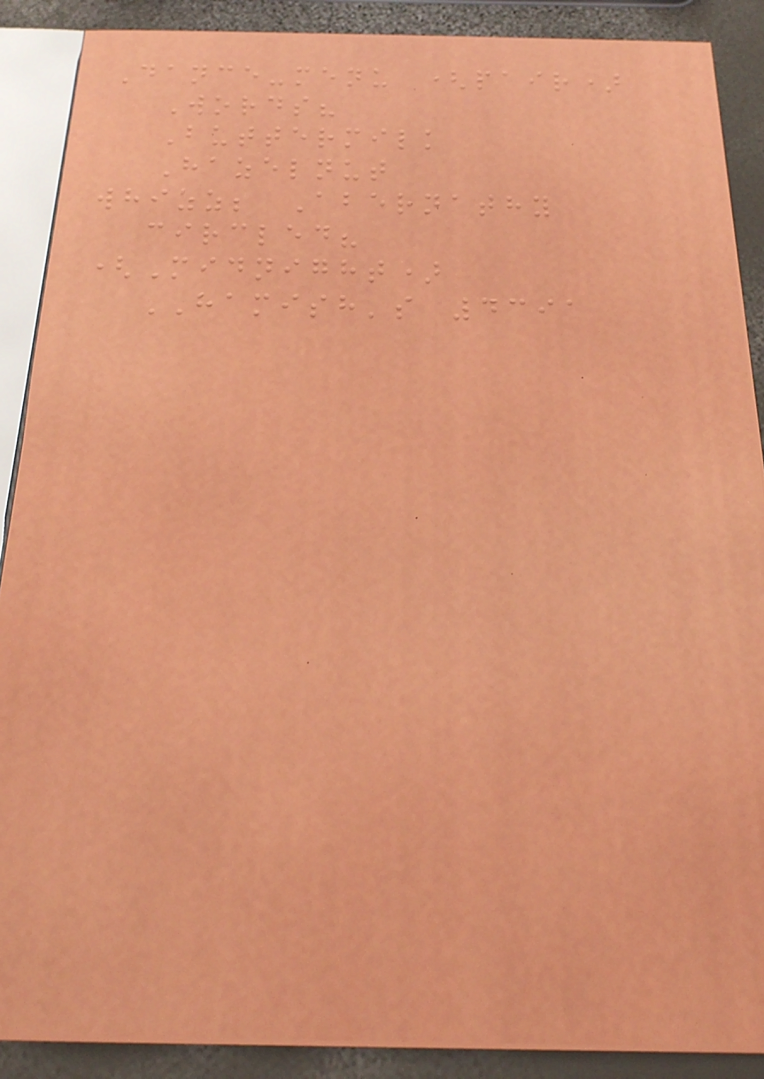Dance-menu (pair)
Words?
Buttermilk
Hazelnut
whizz; Abernathy
circled?
(Midnight)
HAMISH's 4391
